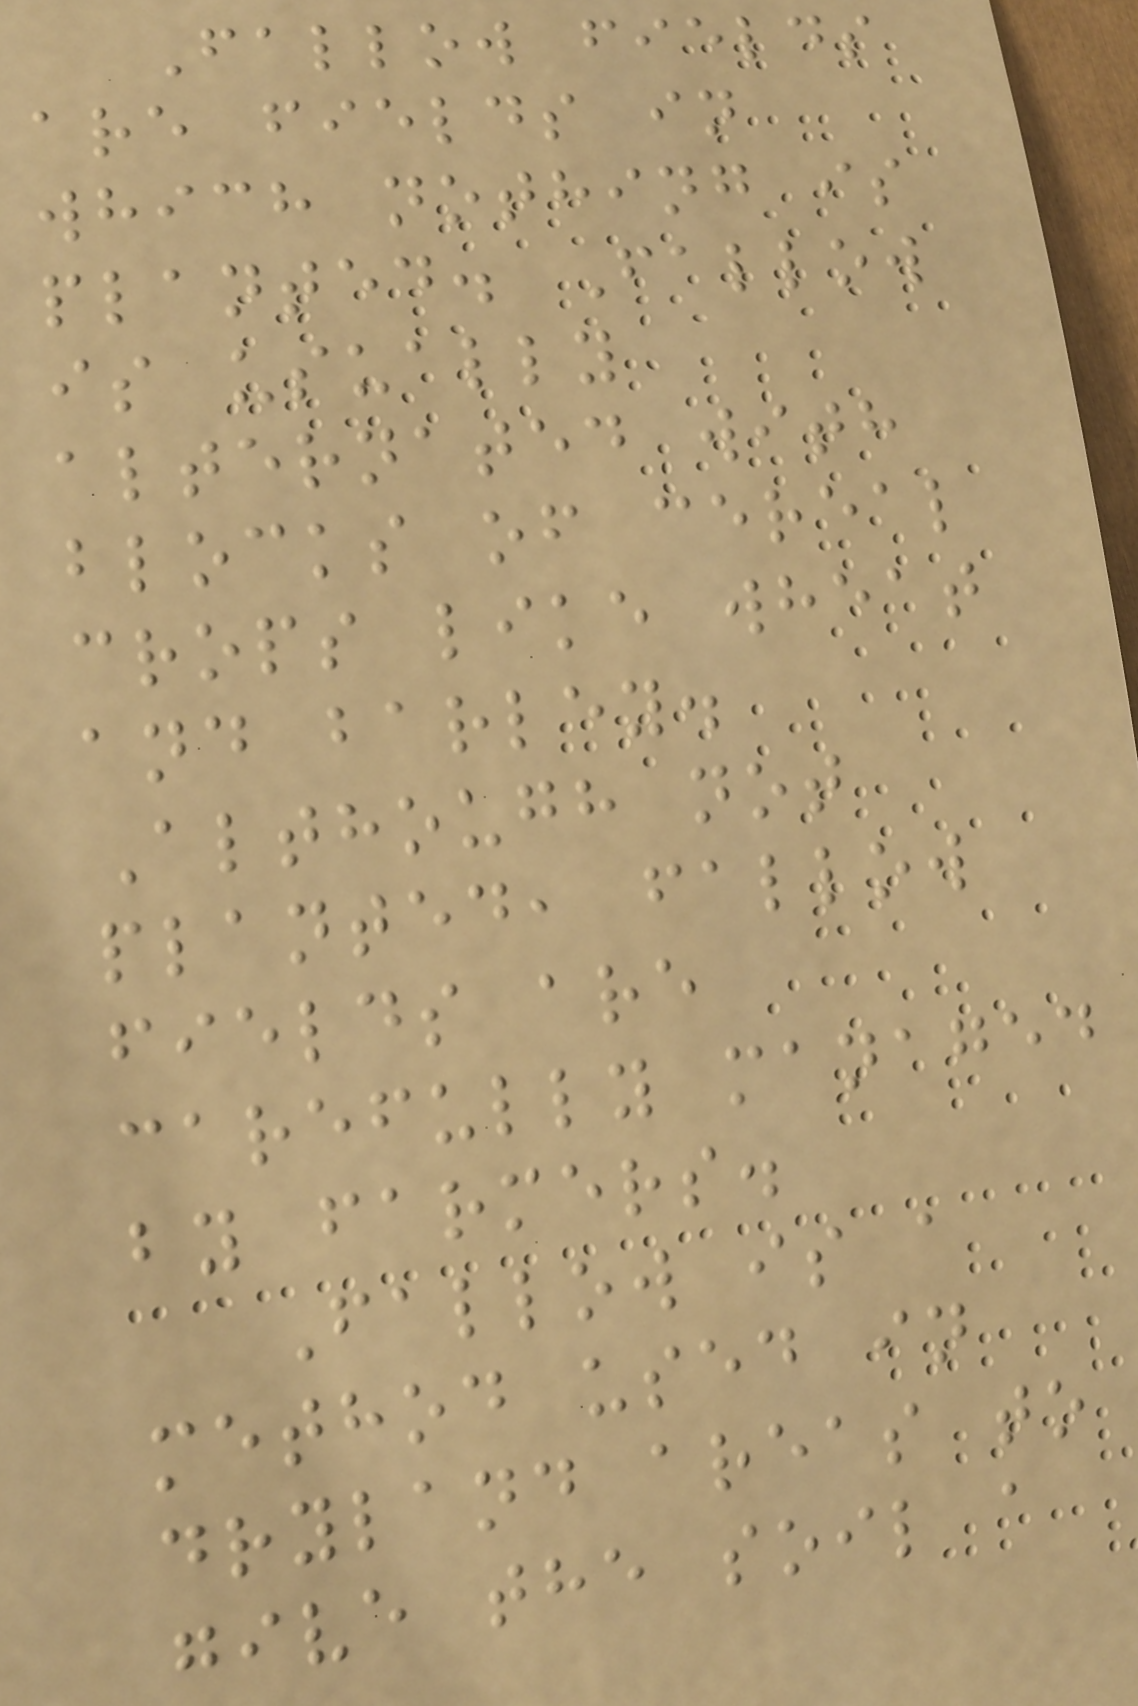Fallow fields
are fields in
which nothing is
planted. Fallow
is usually
alternated with
blocks of cereal
crops like wheat
and barley.
Although not
planted, fallow
fields are
carefully managed
by farmers.
Fallow is a
method used in
dryland areas to
give the soil a
